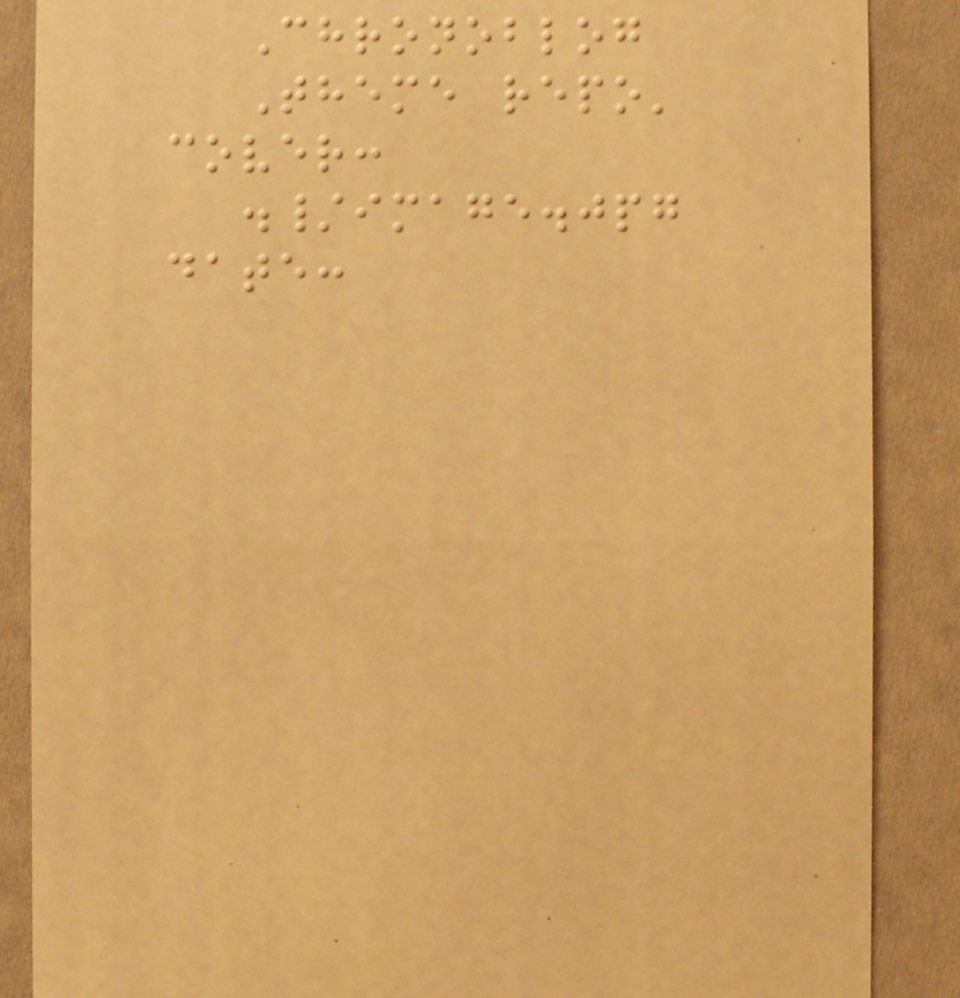Chronoblog
Theme repo'
cover:
./image.jpg
date:
